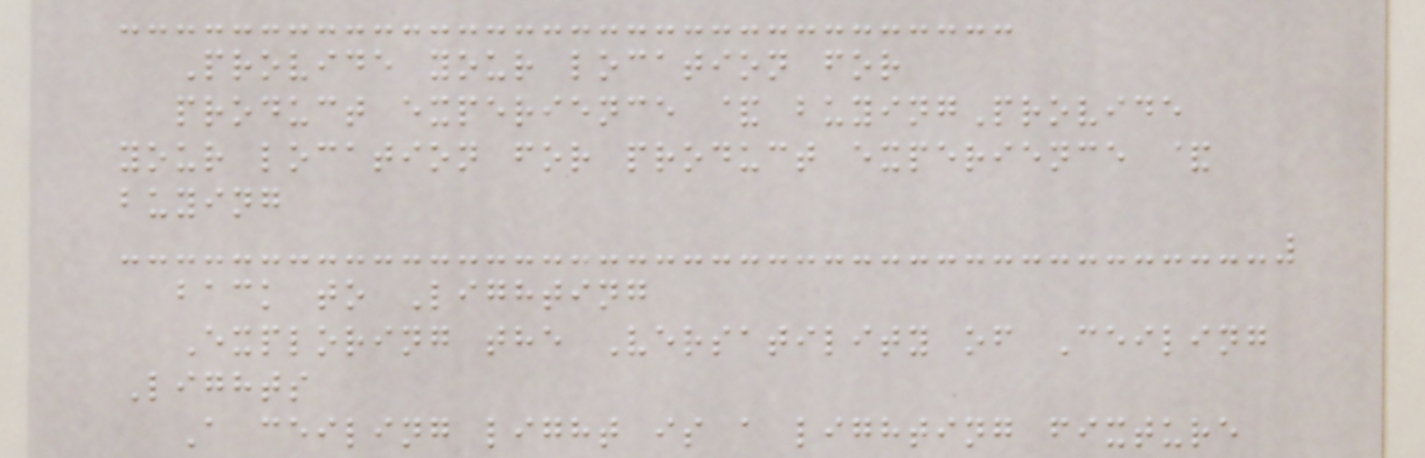Provide your location for
product experience & buyingProvide
your location for product experience &
buying
back to Lighting
Exploring the Versatility of Ceiling
Lights
A ceiling light is a lighting fixture
